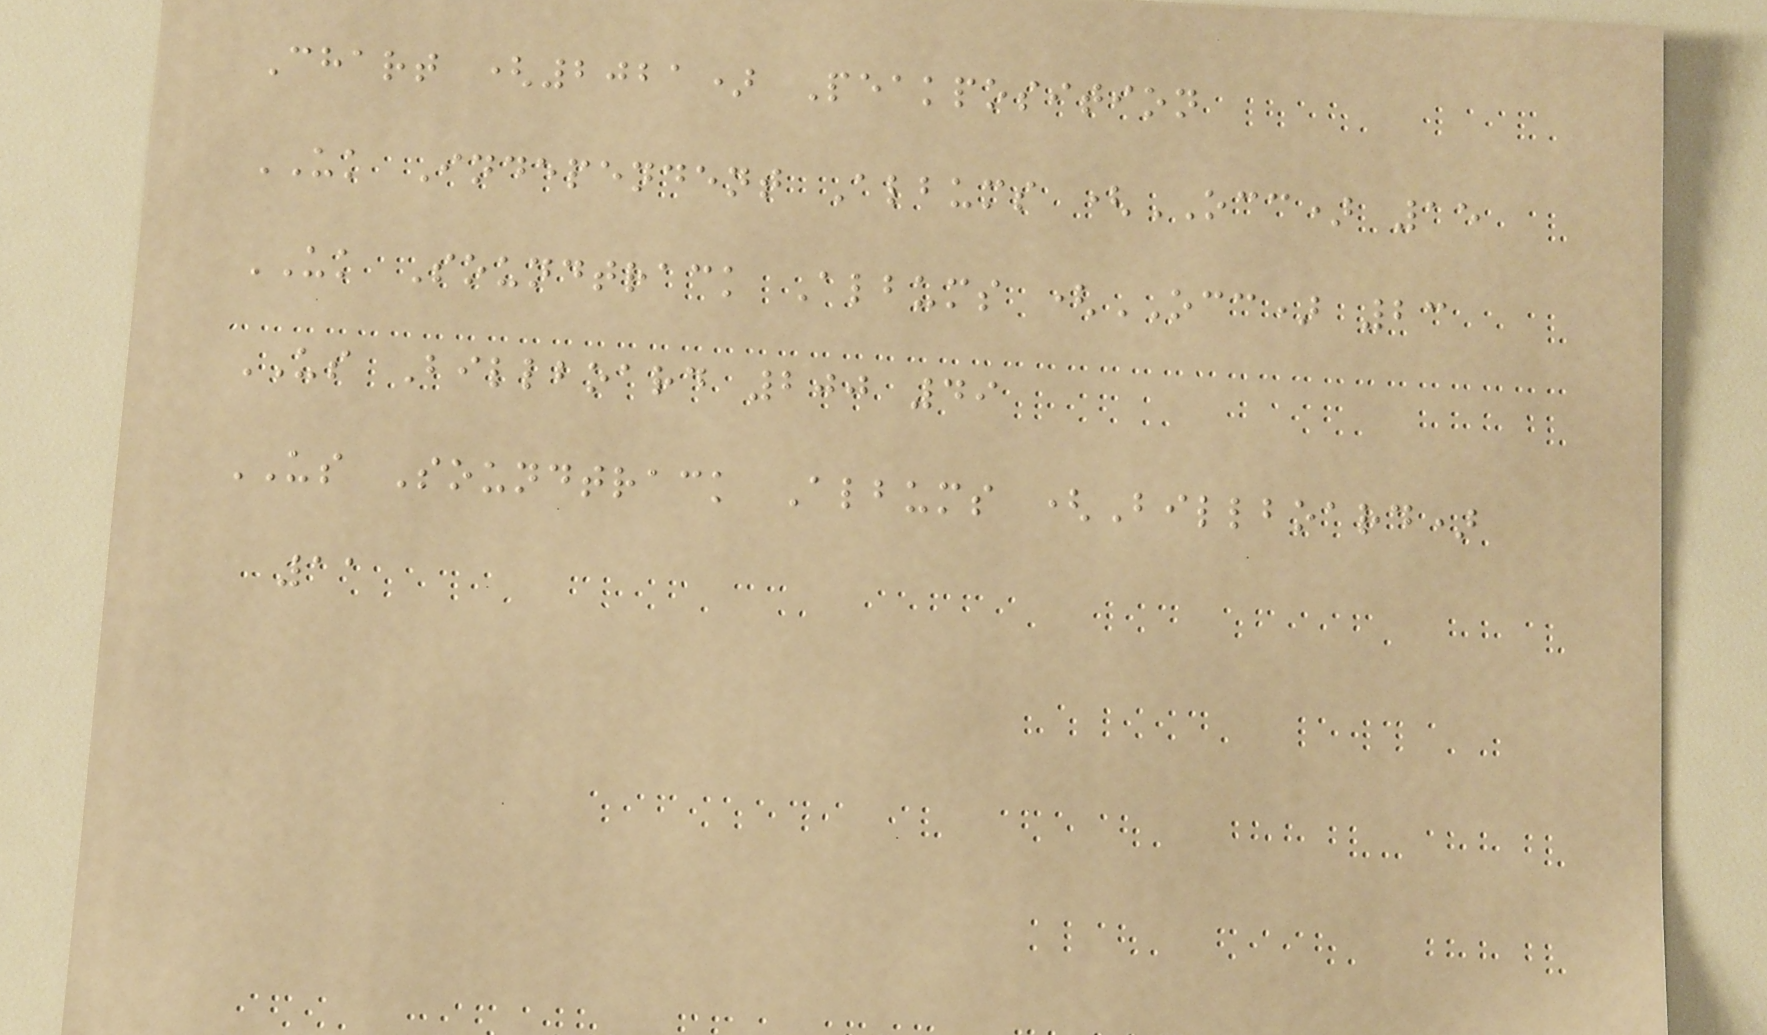Chart (2021) Peakposition
UK Independent Albums (OCC) 15
UK Soundtrack Albums (OCC) 23
US Billboard 200 49
US Soundtrack Albums (Billboard)
11
